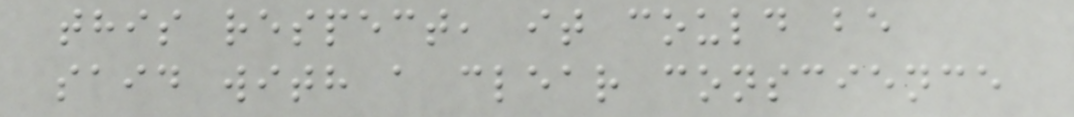this respect, it could be
said with a clear conscience
